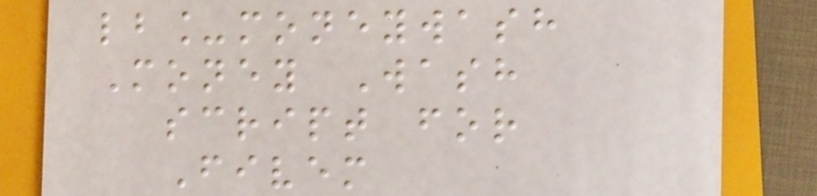lb_moneywash
Money Wash
script for
Fivem
